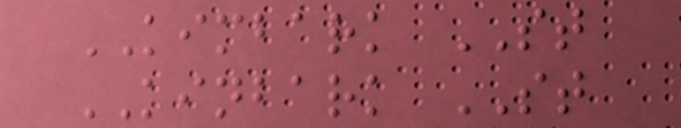KIMBARK ST
KINBARK ST
